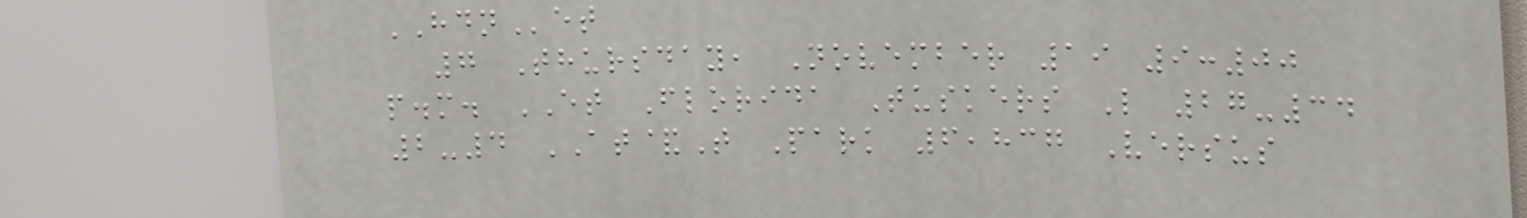HDNet
7 Thursday, November 19 9:00
p.m. ET Florida Tuskers L 27-34
2-4 AT&T Park 6,837 Versus
